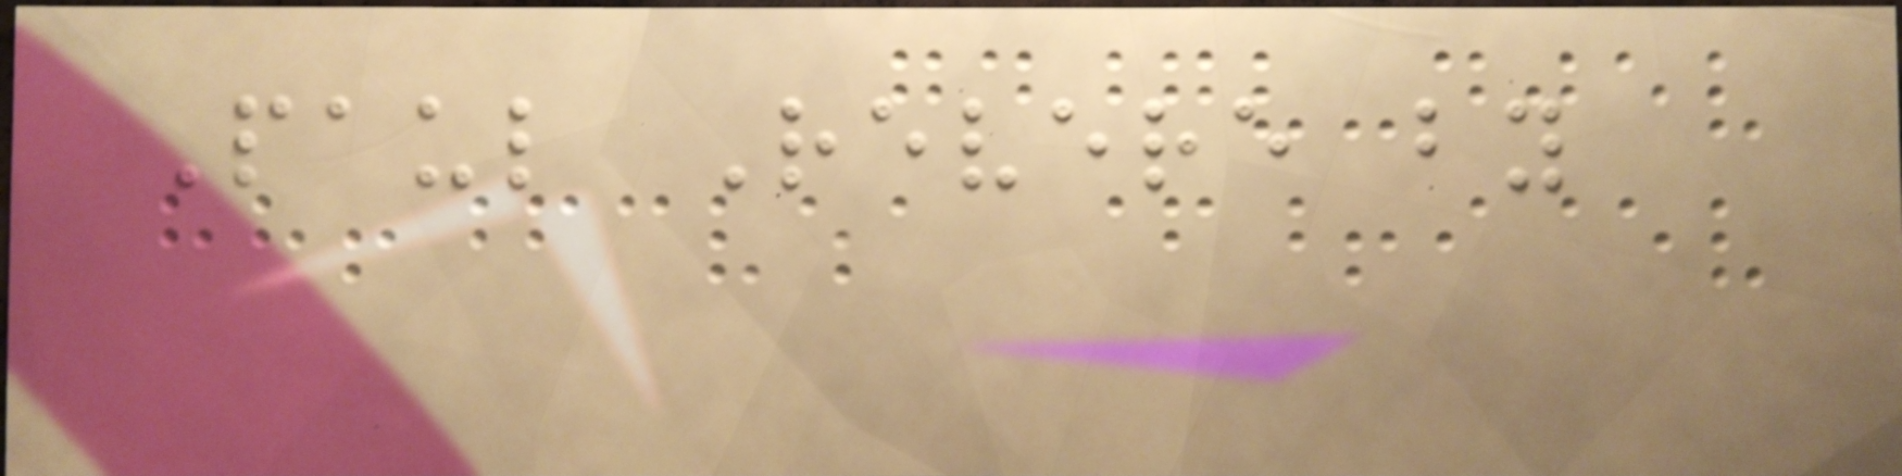Paul Revere by
